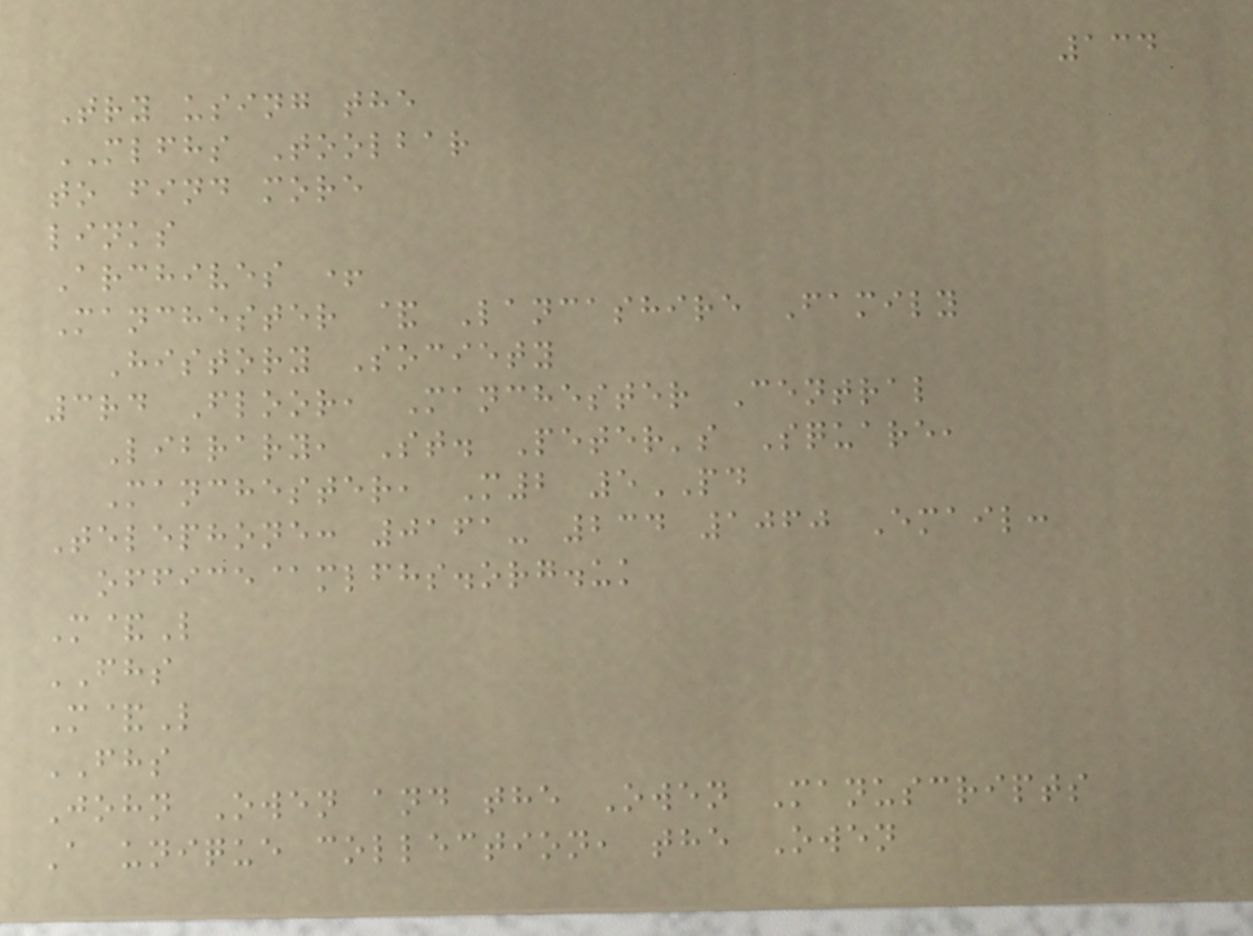134
Try using the
MLFHS Toolbar
to find more
links
Archives +
Manchester & Lancashire Family
History Society
3rd Floor, Manchester Central
Library, St. Peter's Square,
Manchester, M2 5PD
Telephone: 0161- 234 1060 Email:
office@mlfhs.org.uk
M&L
FHS
M&L
FHS
John Owen and the Owen Manuscripts
A unique collection, the Owen
